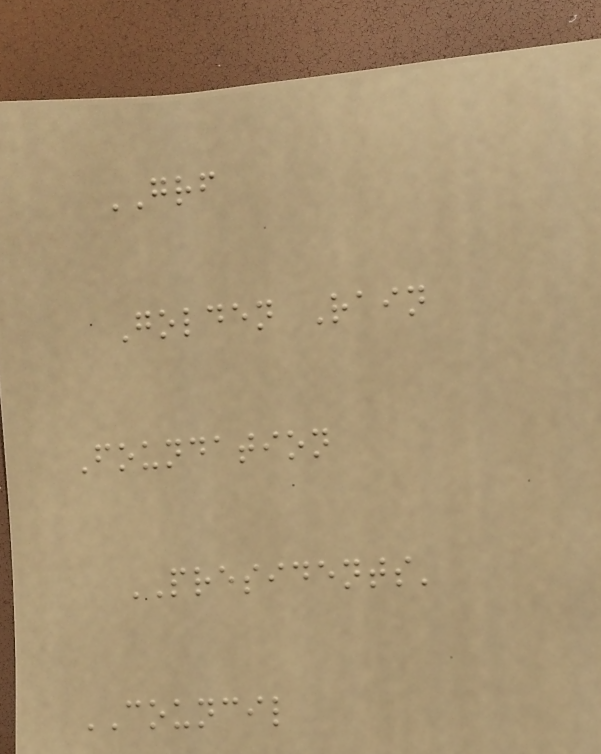GRF
Golden Rain
Foundation
PRESIDENTS'
COUNCIL
